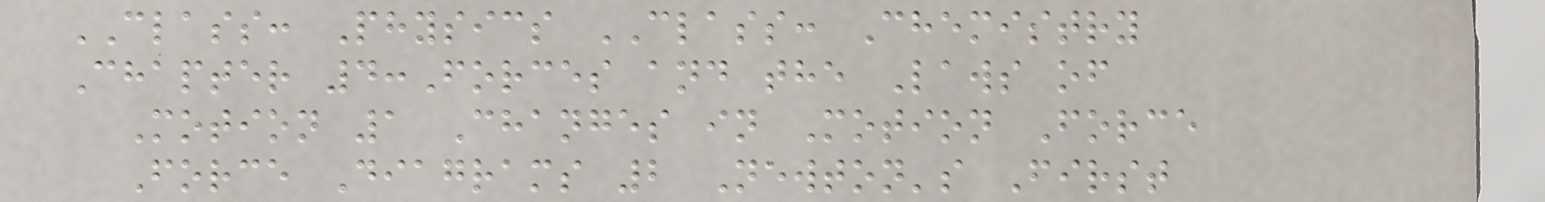CLASS: Physics CLASS: Chemistry
Chapter 4:Forces and the Laws of
Motion 1 Changes in Motion Force
Force Diagrams 2 Newton's First
